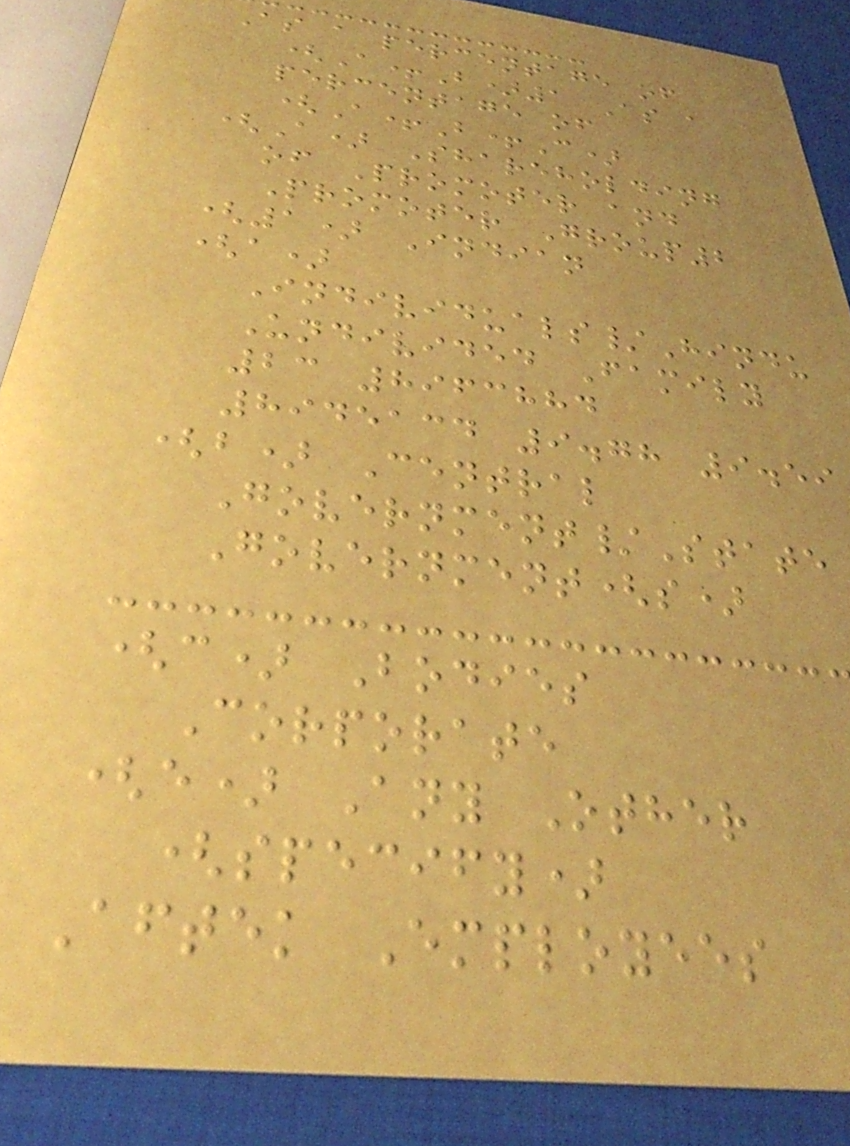As a percentage of
(A+B)1 As a
percentage of
(A+B+C)
(A) Shareholding
of Promoter and
Promoter Group2
(1) Indian
(a)
Individuals/Hindu
Undivided Family
23 8963884
8945134 9.78 9.59
(b) Central
Government/State
Government(s)
(c) Bodies
Corporate
(e) Any Other
(specify)
Aftek Employees
